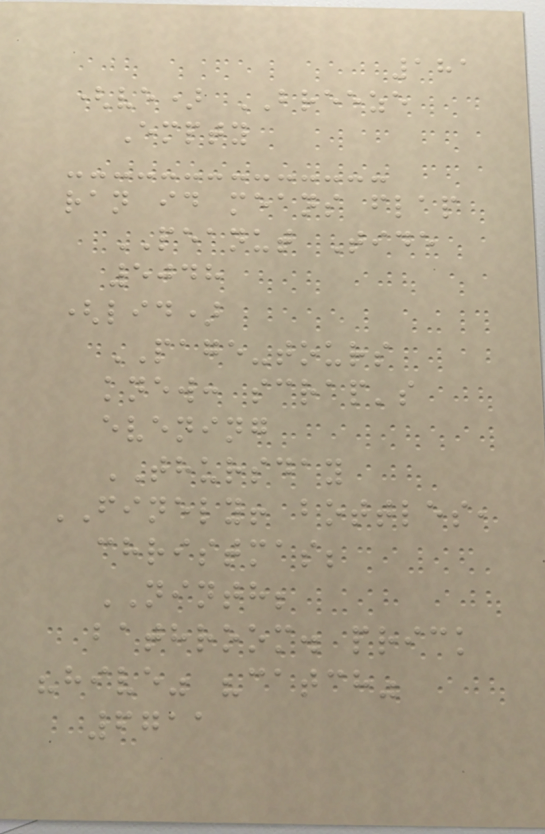181
(ve) BREEZE
Empty
ran id means flap
PEANUT Tide
5048
(lid)
PAGE-tours
knew: scrap's
evening
THURSDAY
FINELY! bottles,
christmas;
NINTH;
bathroom. prick
"hive" "catch"
6711
